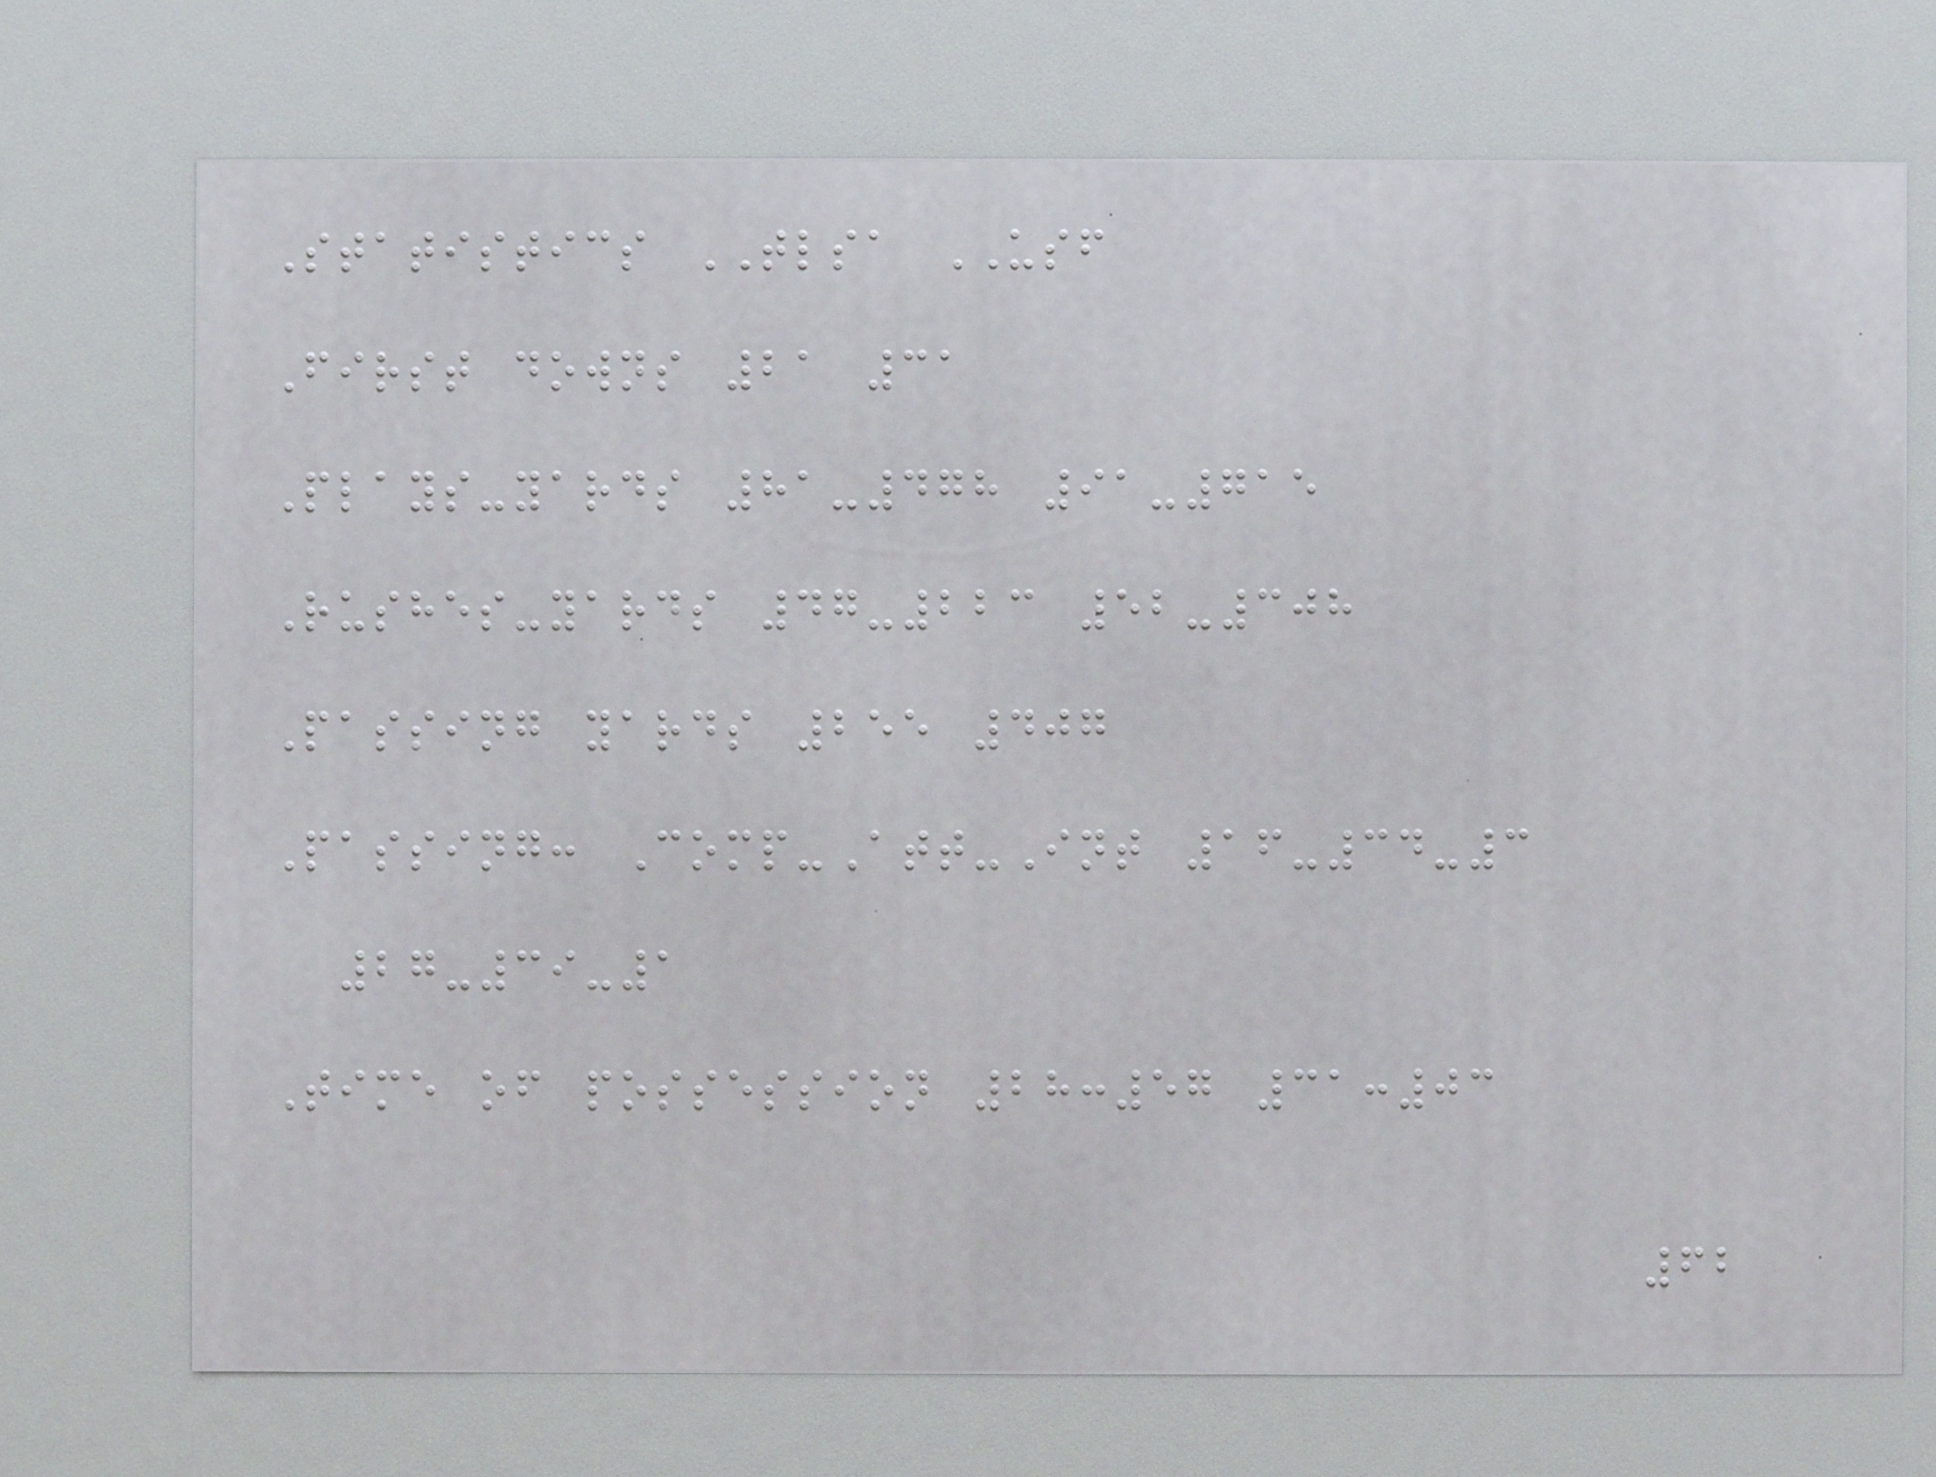Statistics TLSA USF
First downs 21 31
Plays-yards 81-478 91-715
Rushes-yards 47-223 52-308
Passing yards 255 407
Passing: Comp-Att-Int 16-34-3
27-39-1
Time of possession 28:57 31:03
62
